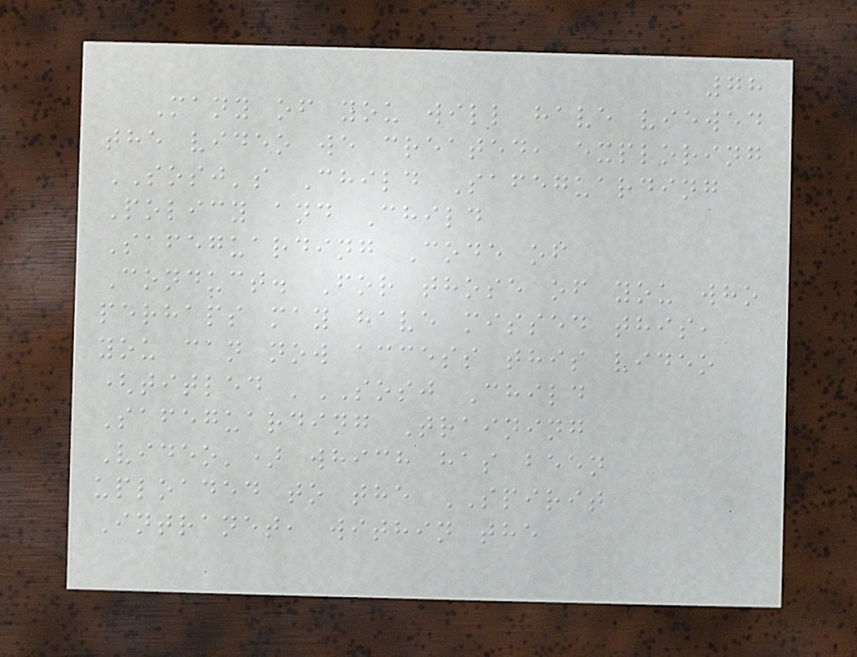78
Many of you will have viewed
the video we created, exploring
SOSJ's Child Safeguarding
Policy and Child
Safeguarding Code of
Conduct. For those of you who
perhaps may have missed this,
you can now access this video
(titled 'SOSJ Child
Safeguarding Training
Video') which has been
uploaded to the SPIRIT
Intranet, within the
